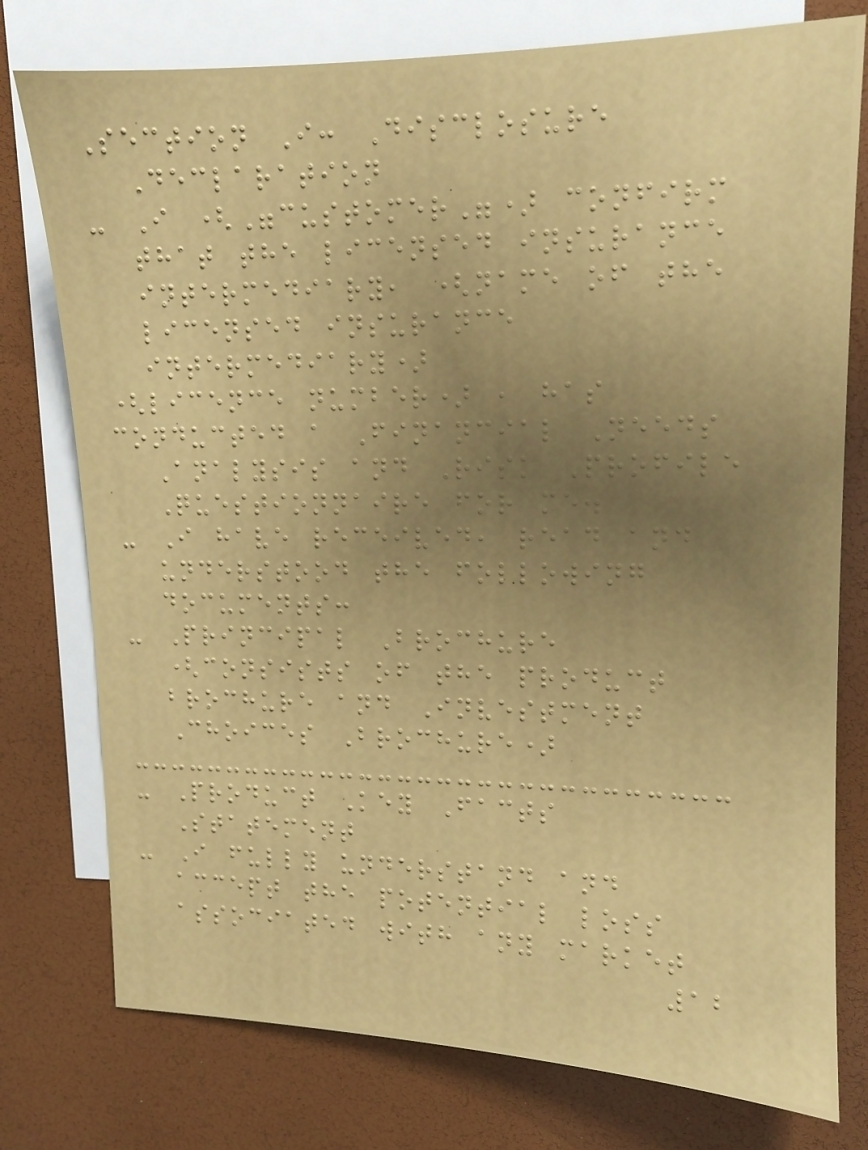Section I: Disclosure
Declaration
- I ("customer") confirm
that the licensed insurance
intermediary, (name of the
licensed insurance
intermediary)
(licence number) , has
conducted a Financial Needs
Analysis and Risk Profile
Questionnaire for me.
- I have received, read and
understood the following
documents:
- Principal Brochure
(consists of the product
brochure and Investment
Choices Brochure)
- Product Key Facts
Statement
- I fully understand and
accept the potential loss
associated with any market
12
